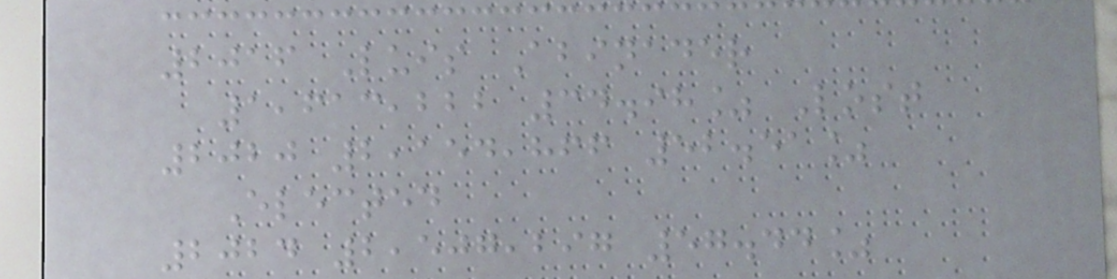2016 Luis Abinader
1,613,222 34.98% Lost
2020 2,154,866 52.51%
Elected
2024 2,507,297 57.44%
